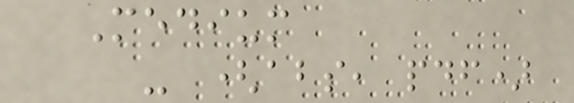Medium
- (abs, pdf)
